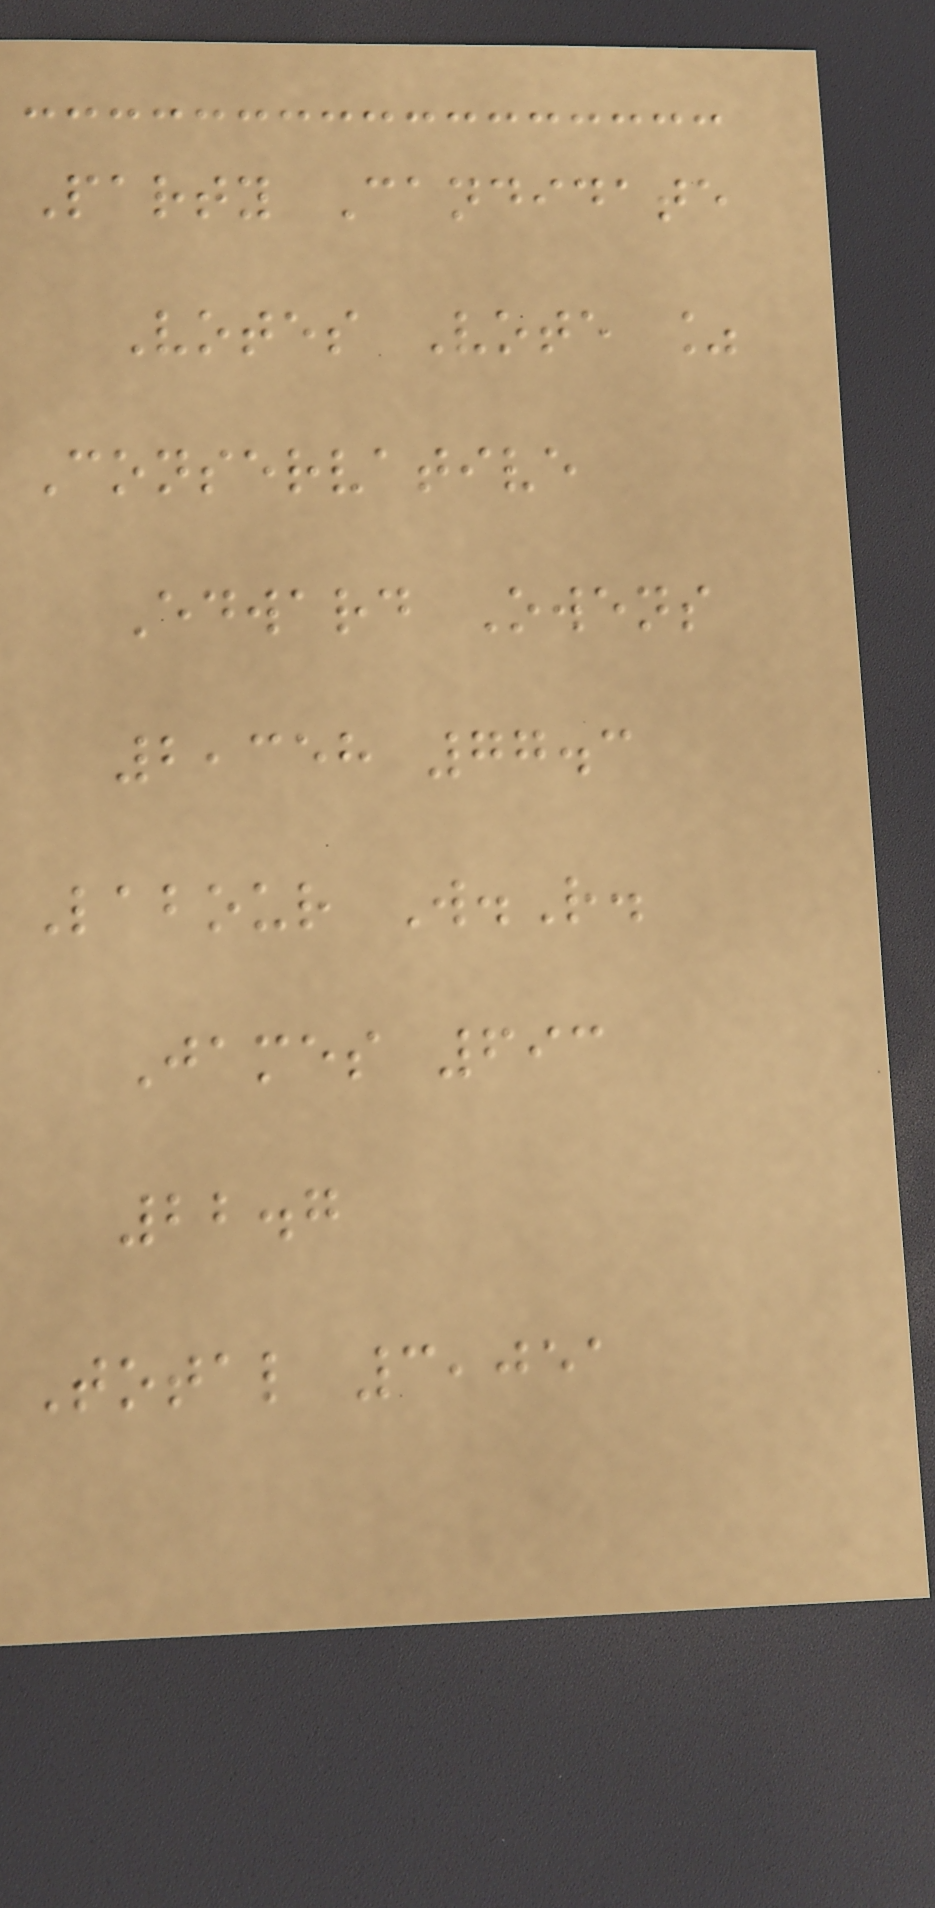Party Candidate
Votes Vote %
Conservative
Edward Owens
2,358 77.3
Labour W.R.
James 693
22.7
Total 3,051
